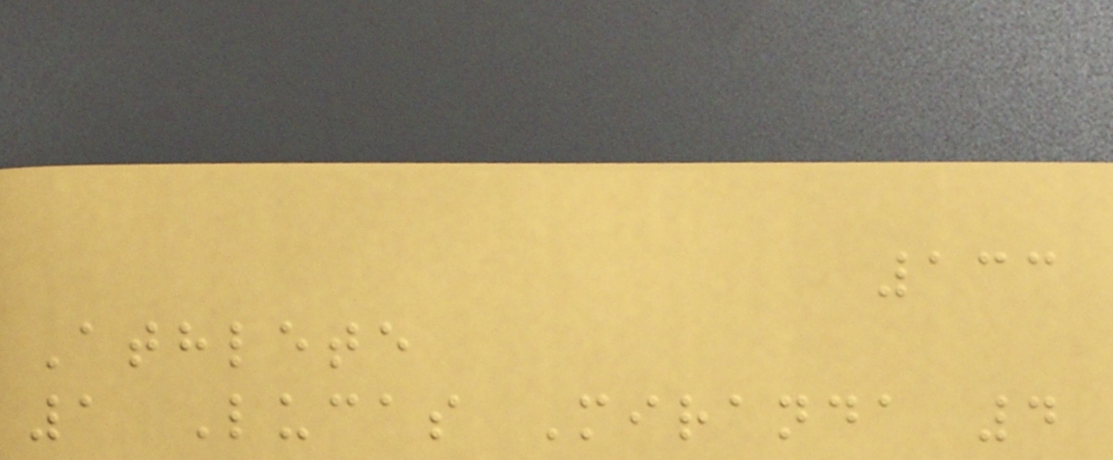133
Athlete
1 Lucas Miranda 4
